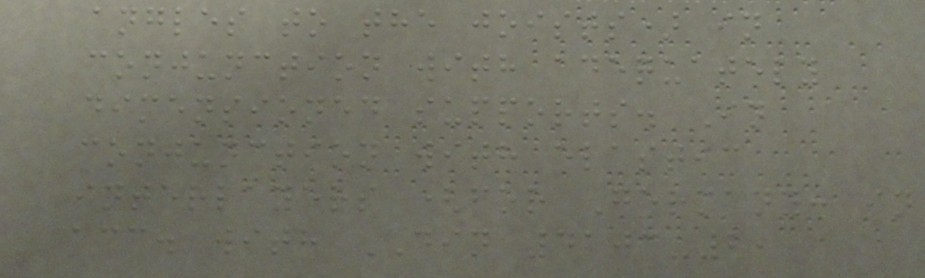angles to the joists) in
conjunction with adequately
dimensioned supports. In
conjunction with elastic
interlayers (for Germany: in
acc. with DIN 4103-2,
